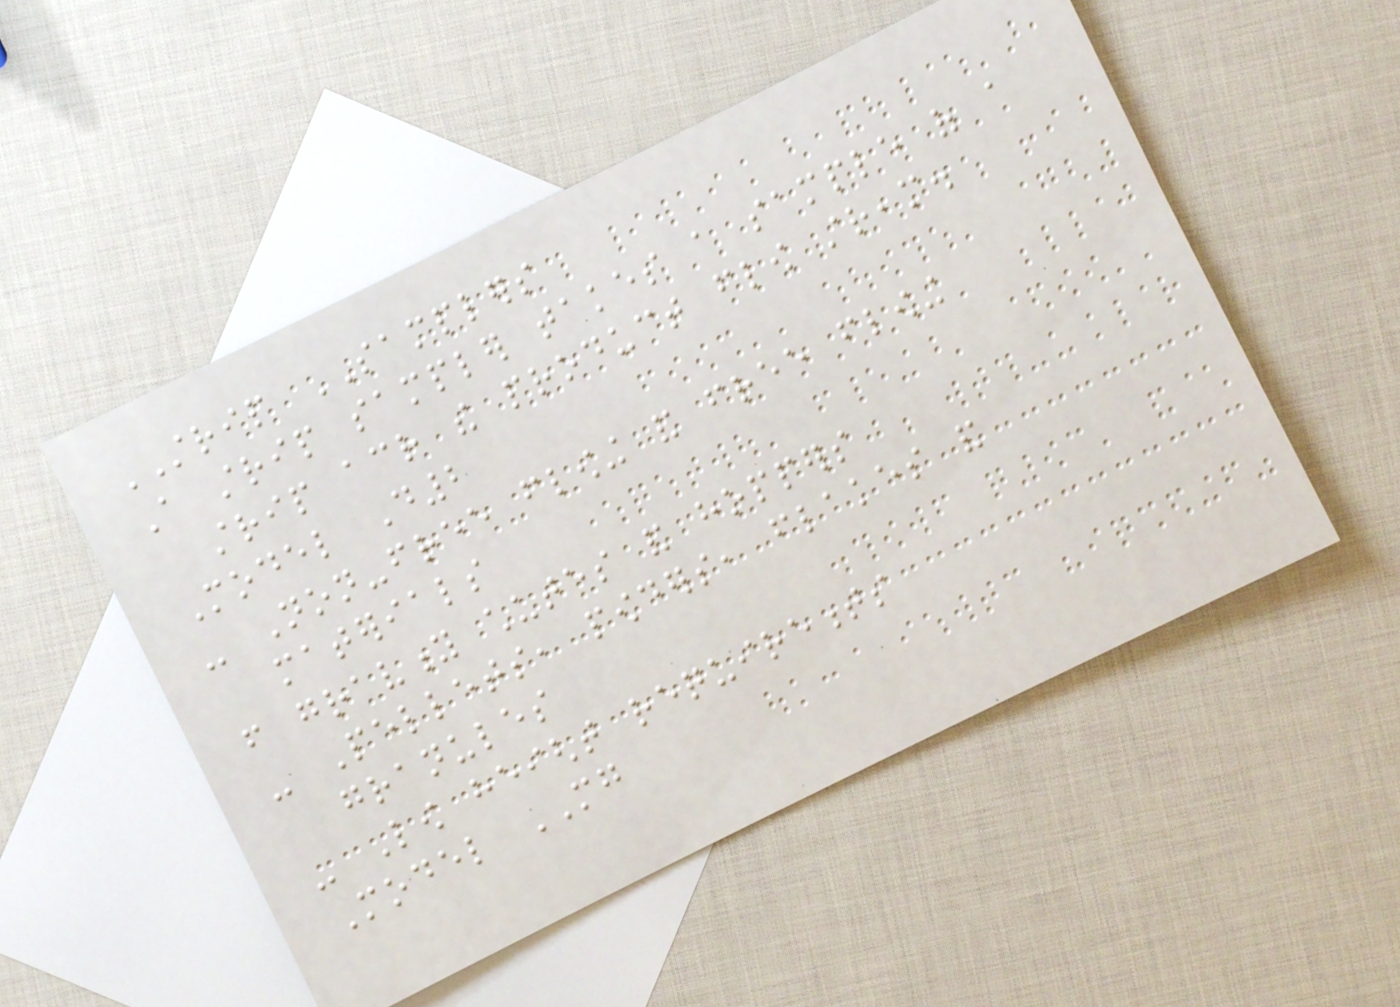STRIP SAMPLERS
A strip sampler takes a sample of a
strip across the product flow stream.
Model D2
- Non-free flowing and free flowing
materials
from gravity chutes and hoppers
- Pellets, powders, flakes and
granules
- Low height requirements
Model MG
